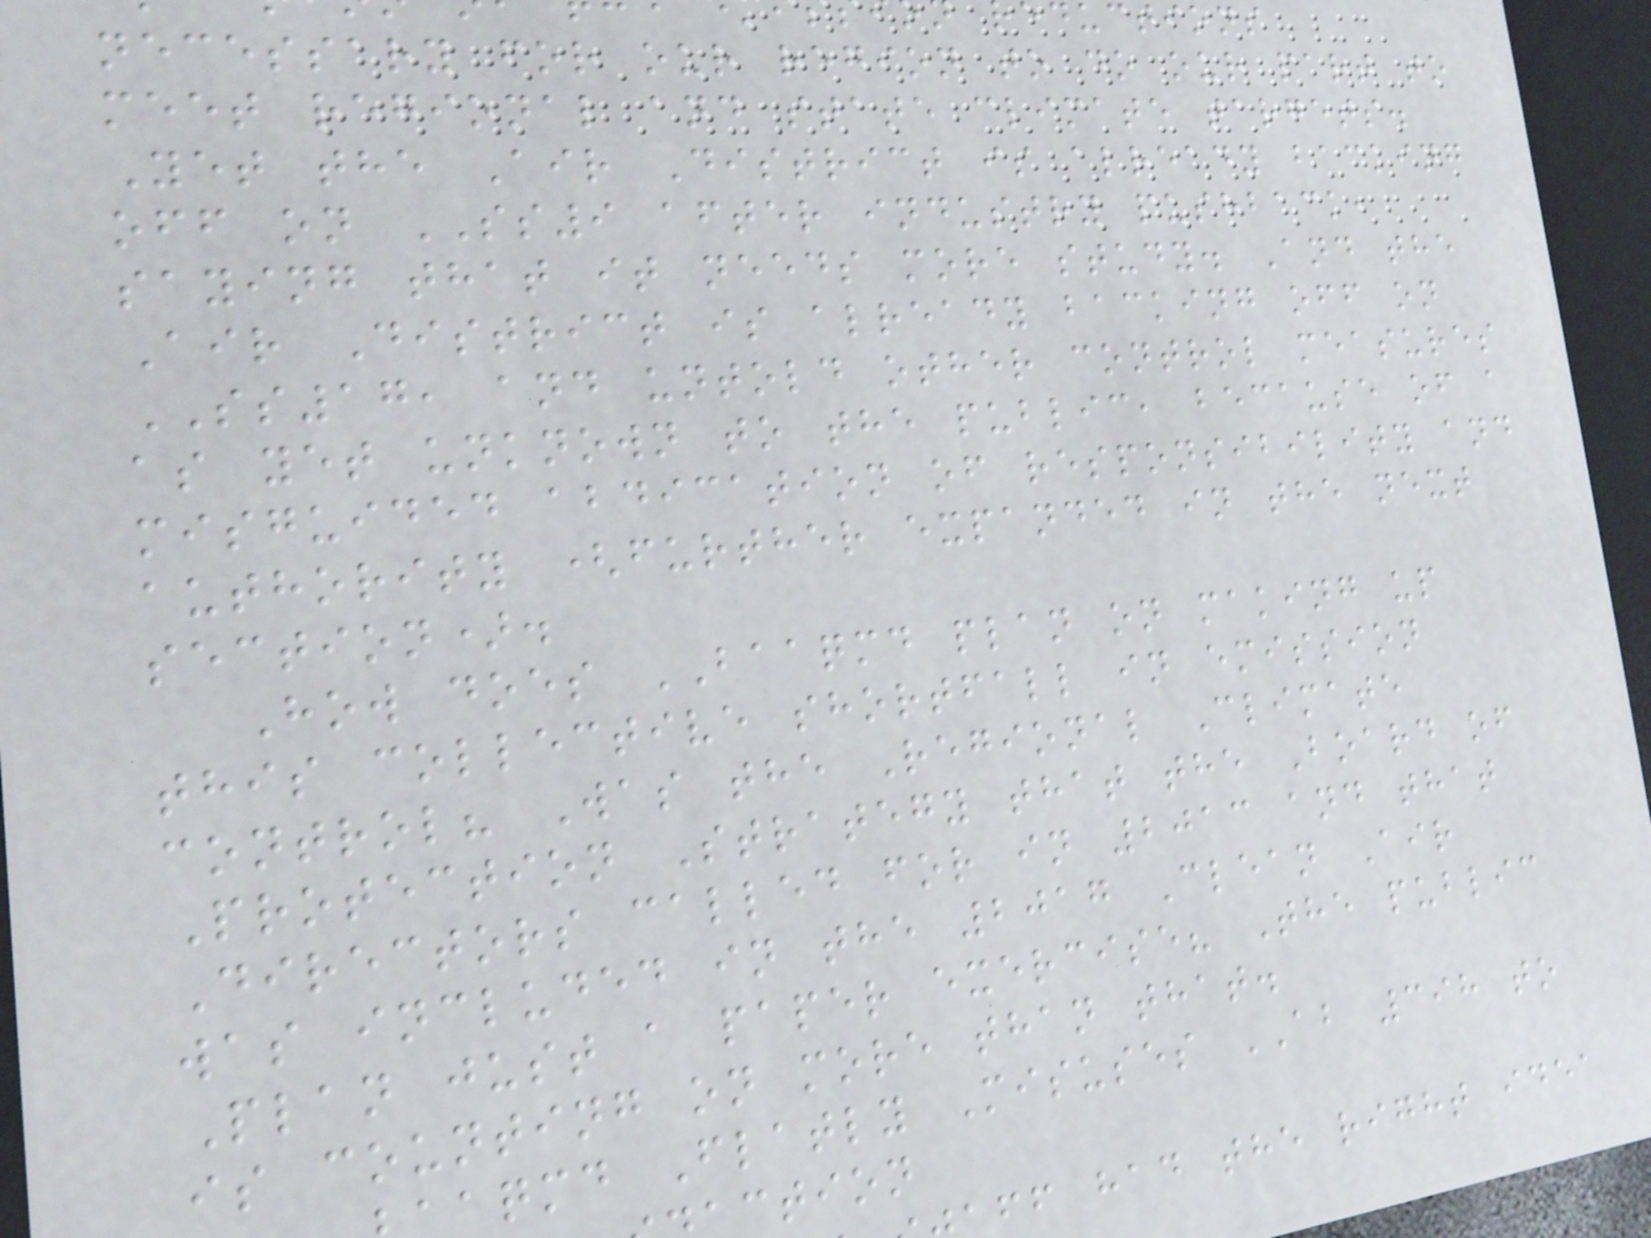necessary for our region to do our part to
meet regional and state climate targets.
Yet the Air District is already backing
off on SS9 after industry pushback,
saying that it needs more study. And the
Air District is already backing off on
SS17, and untold other control measures
as yet unknown to the public, because of a
misguided abdication of responsibility and
authority (further expanded in the next
section).
How does BAAQMD plan on making up
this collective shortfall in emission
control? Was the Regional Climate
Protection Strategy that the Board of
Directors called for in 2013 and that
was included in the 2017 Clean Air
Plan just a paper exercise? The public
is counting on more than that.
aqmd Flatly Misuses AB 398 to
ction
ff had the right idea
